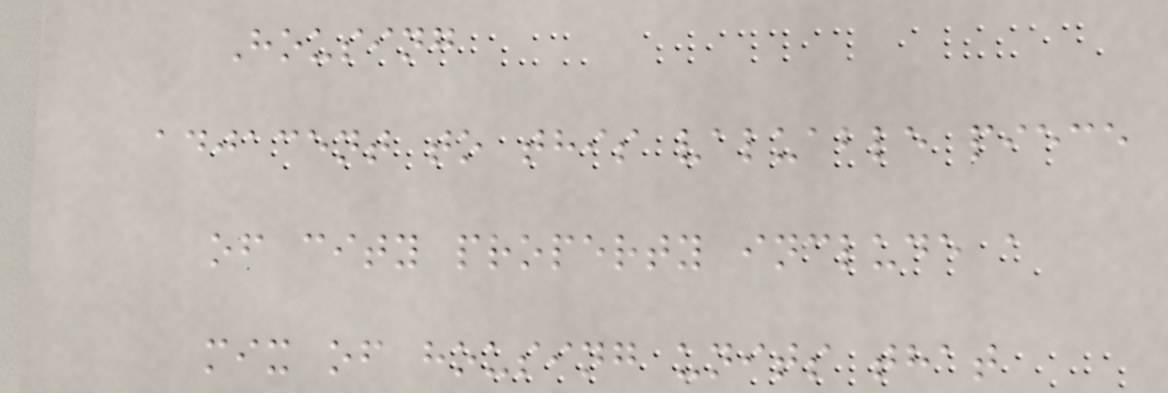Housing
adjacent to this valuable piece
of city property include a
mix of housing units that
